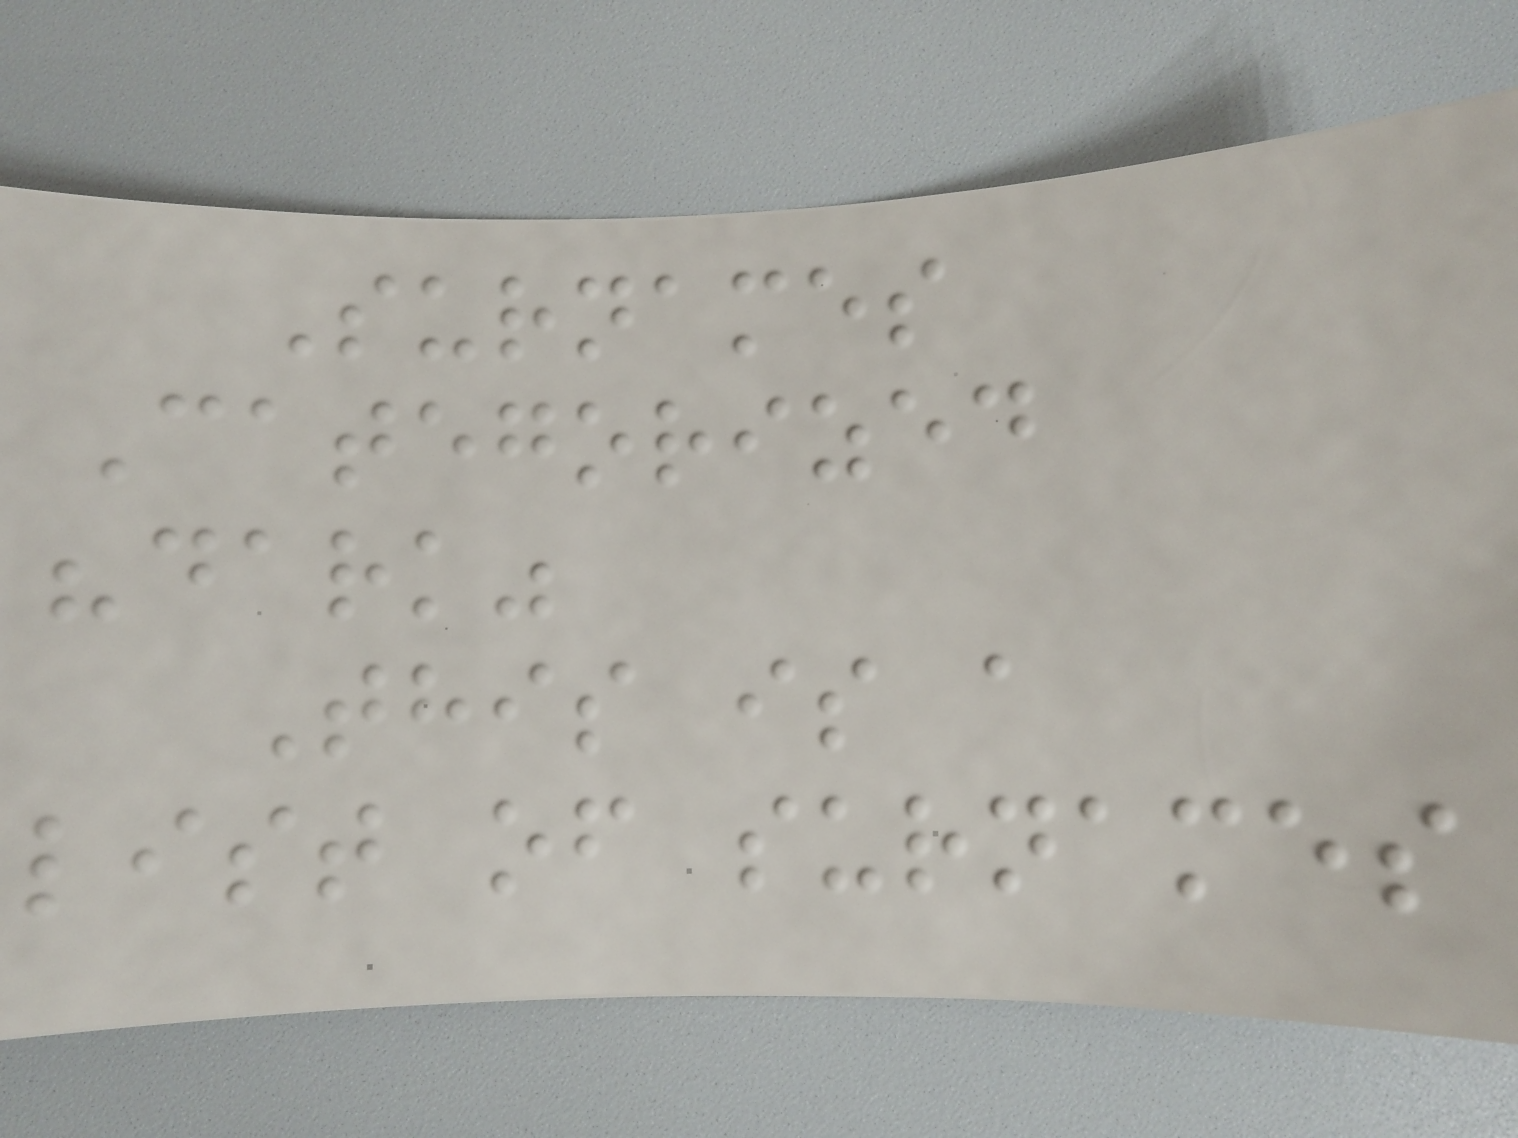Surnames
Categorized
"dark"
This is a
list of surnames
